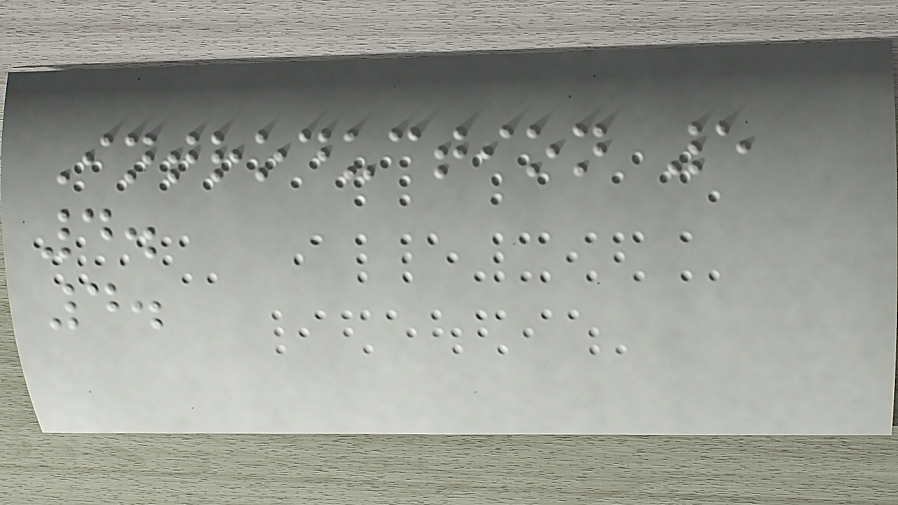Introduction 5
4.
4.
